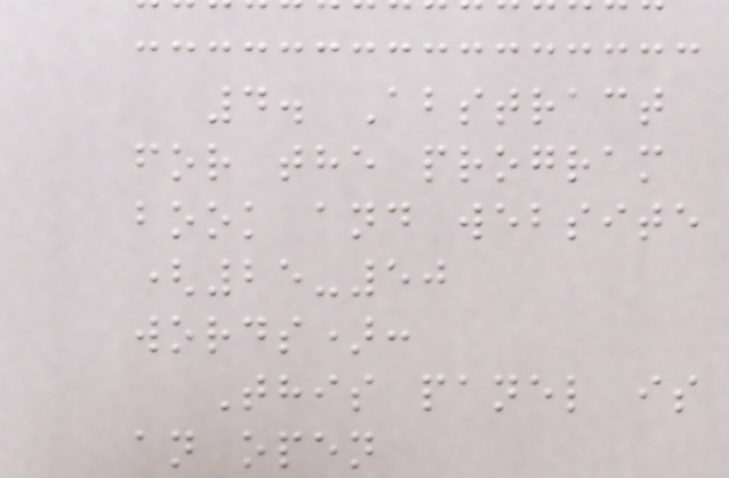4. Abstract
for the program
book and website
(25-50
words):
This panel is
an open
